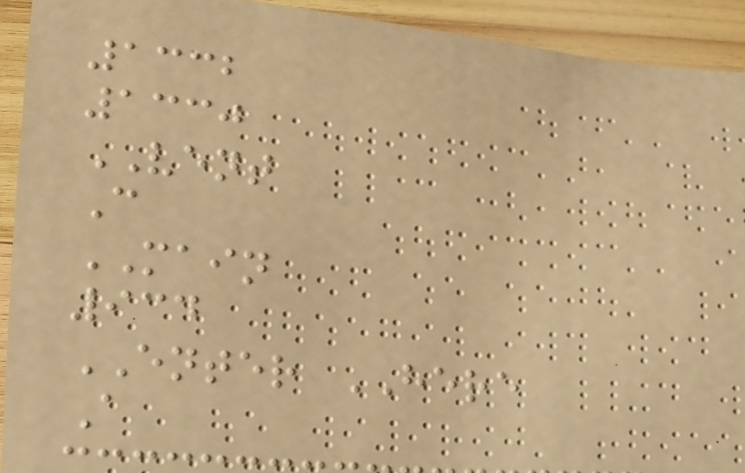1332
1330
VENT
C
MAIN
934
ENTER HERE
A
